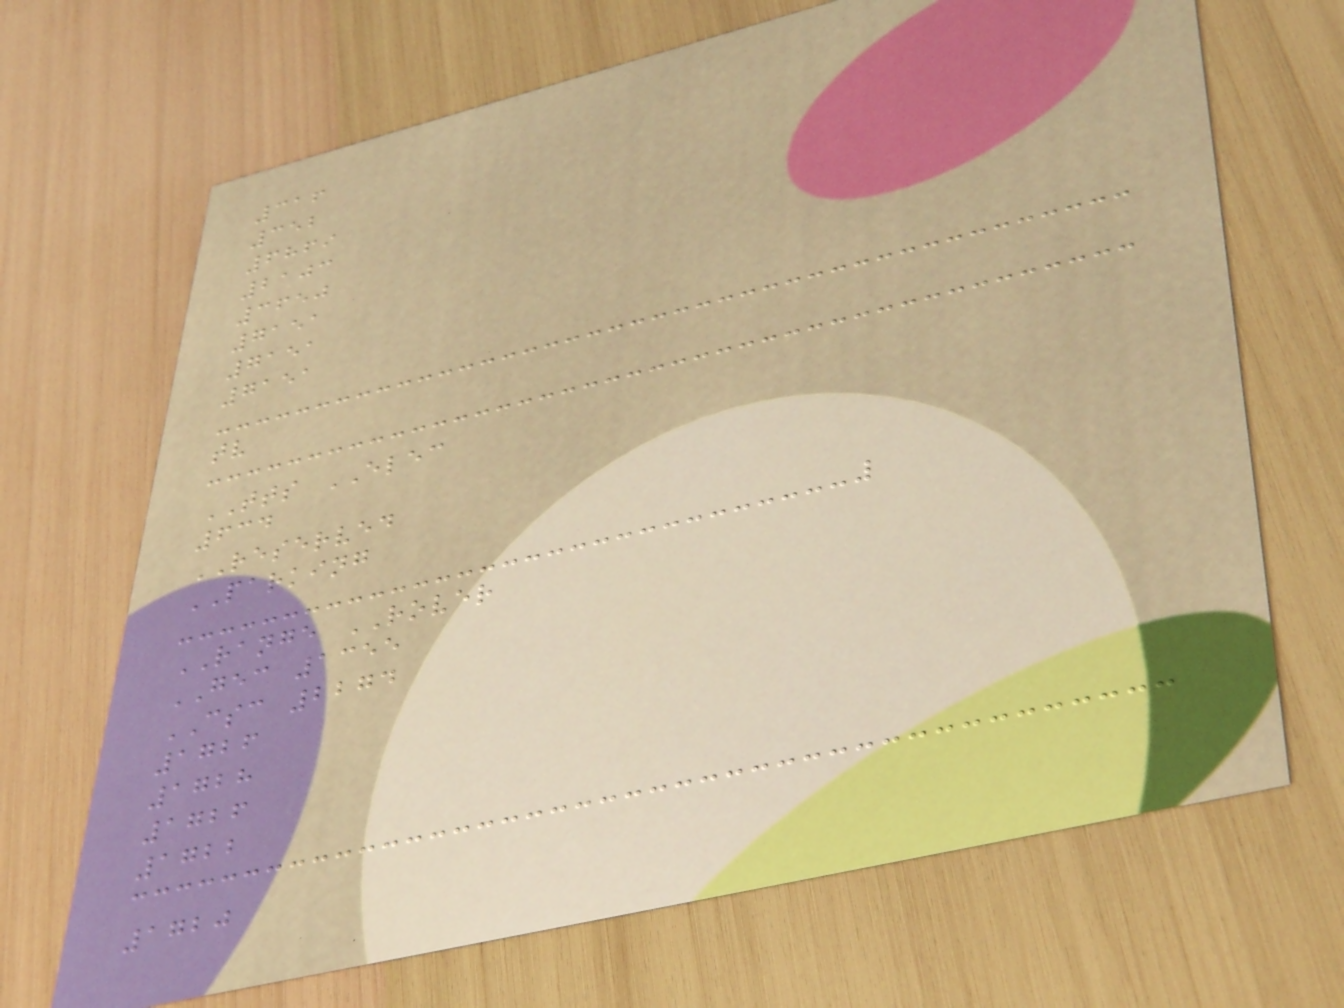316
352
6869
2103
3650
7151
7151
7151
tv
TTS ELEC
634
RESERVED
PARKING
RANGE ROVER
GEC 1355
CSC 2274
1726
1728
1726
1722
1720
